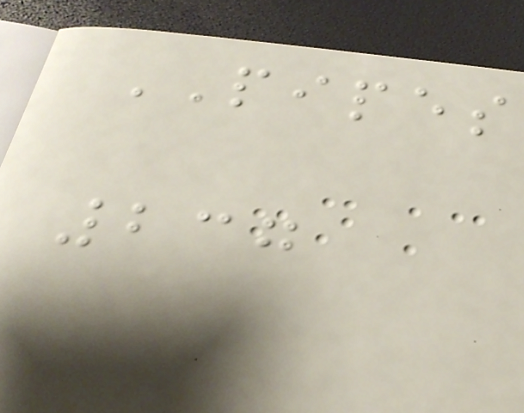PIPES
237
